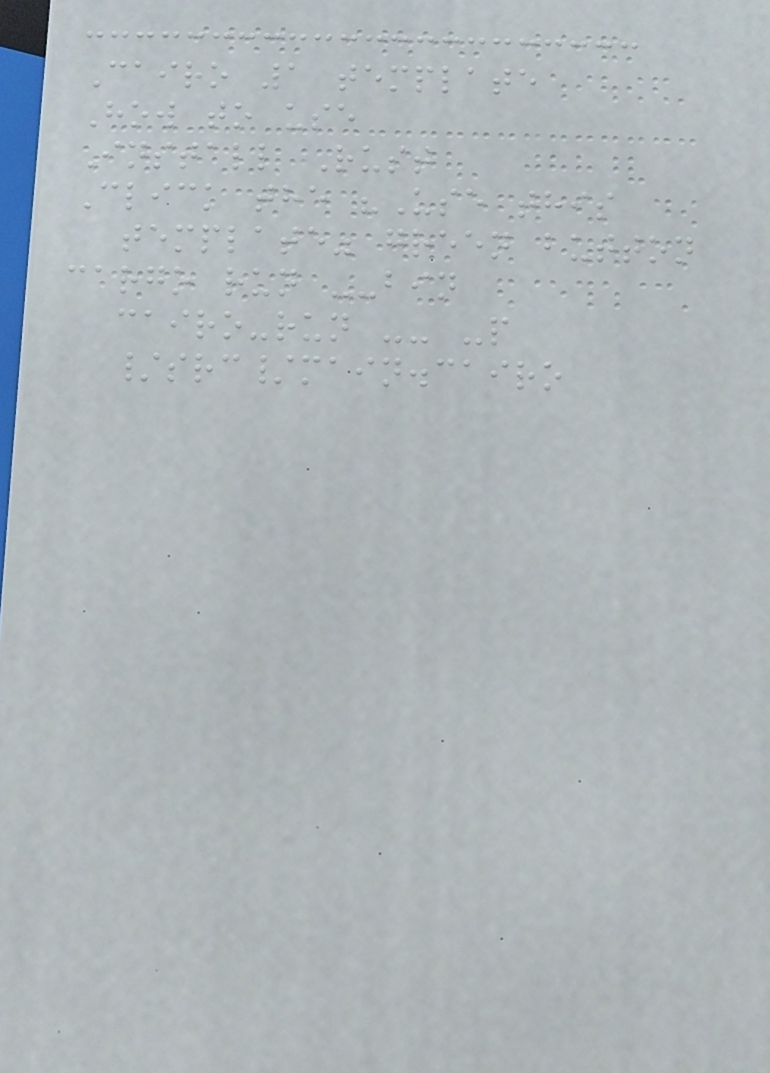Cairo 1 template
How to use
Install Rust
Click the "Use this
template" green button
cargo run --bin
cairo-run -- -p
/src/main.cairo
